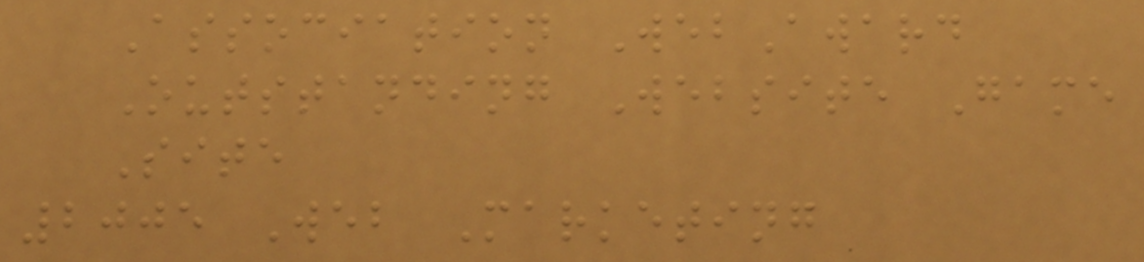Association WebAward
Outstanding Website Game
Site
2005 Web Marketing
